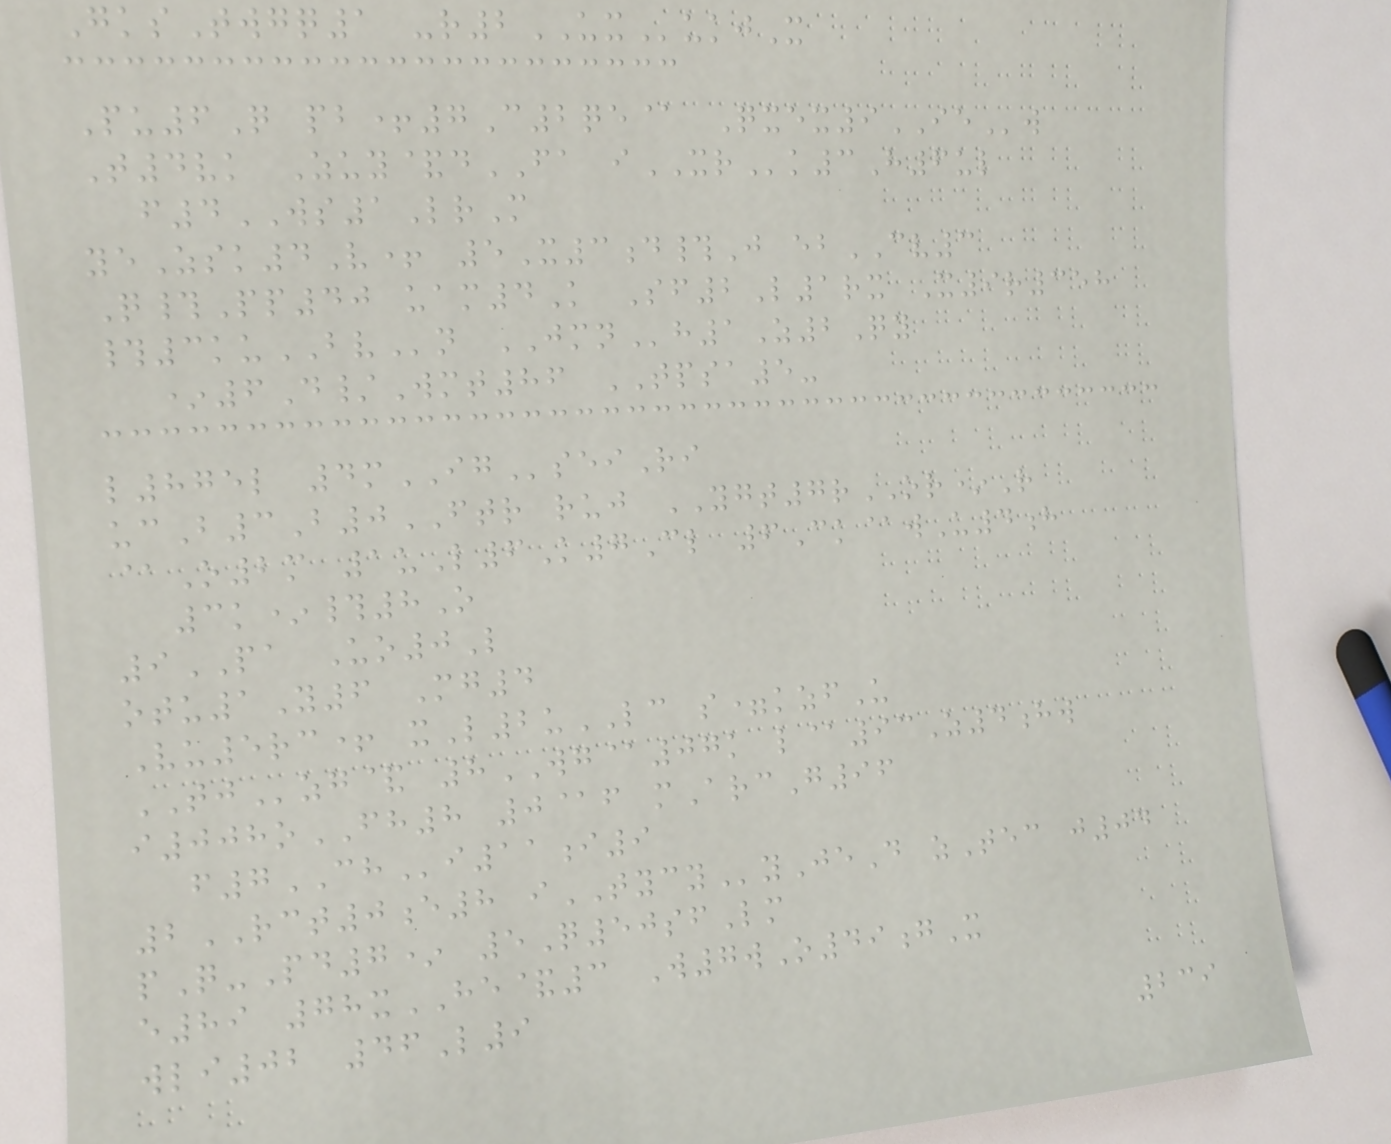GksTwgq1 -r2UXukjX
Pu6Q pb+7C2qe@ Qxex9IEw
T4vk Zuy&dFA iXRk3H6ul
f4WS1LrM
yeZsk4V+ 5X3d#J ebCV3
Q#Pp40 uam4K Sf2L1rx X9r358
#3kuBVn JMNh1Z2Qy
*6D/Wmt86 TPSA5-
l875l 4mIGseiRi
ucB3B0FTR ruj YGT7rOR*R
@O2m 1uL6K7Cl 6Ck@wU4h
3k*#8O
9PA Uo0L
otu1Y6 Mg4
Vu5rc+ xL2uLC s=kzfU
TJzg& 8WG@07k l@93Z4hw
i008oFH8 0@f mArcG96
f7CHi11i9
2RCT0e8 iTYCYyJeD zTec j04
pQ-Pd7* 5Q50sfLm
e89 78xHE&3 W7wO49gX
wli02 46L9
239
